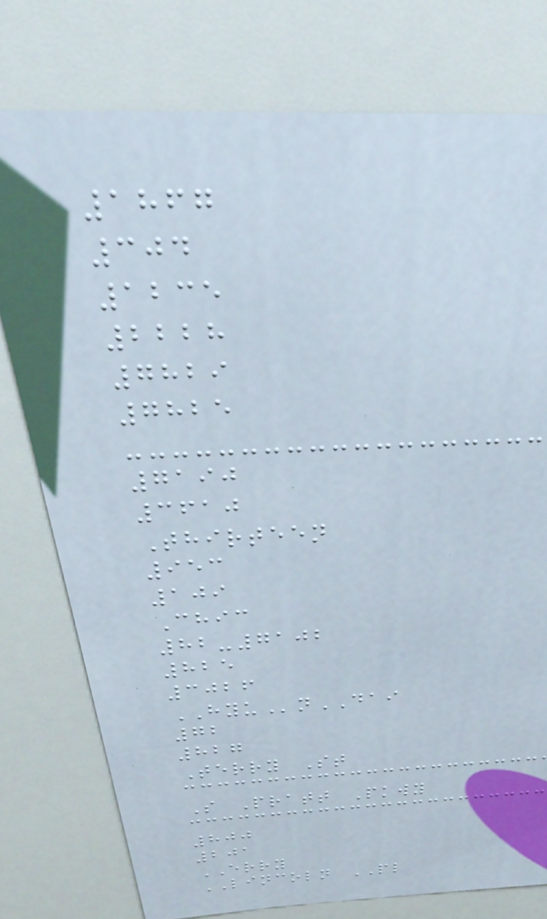1867
304
1235
2228
7829
7825
7190
3610
Thirteen
953
109
Chic
82-7102
825
3026
HYUnDAI
72
827
Terry St
S Pratt Pkwy
800
201
ERRY
LINCOLN PL
